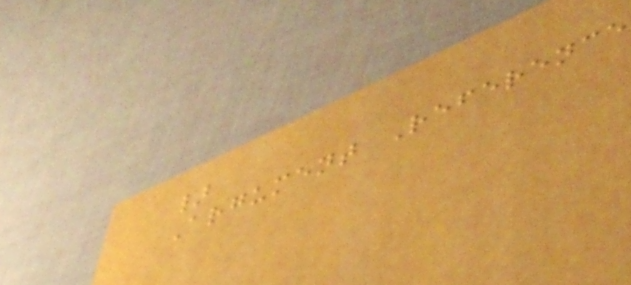}
Argument Reference
